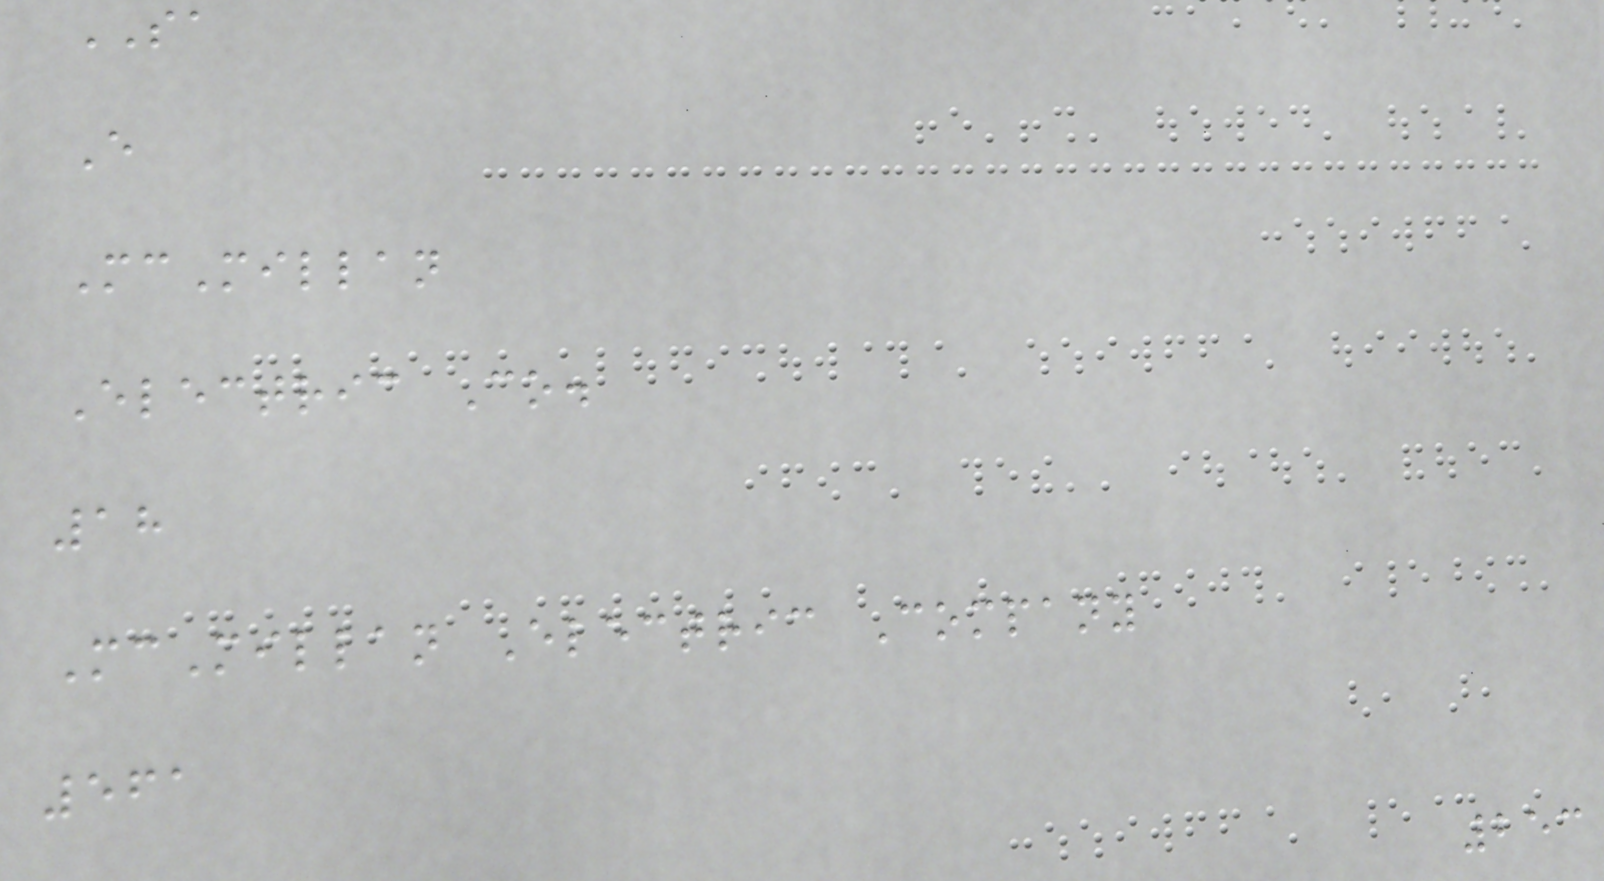SA
E
McMillan
Electric Co.
18
McMillan Electric Company
561
253
